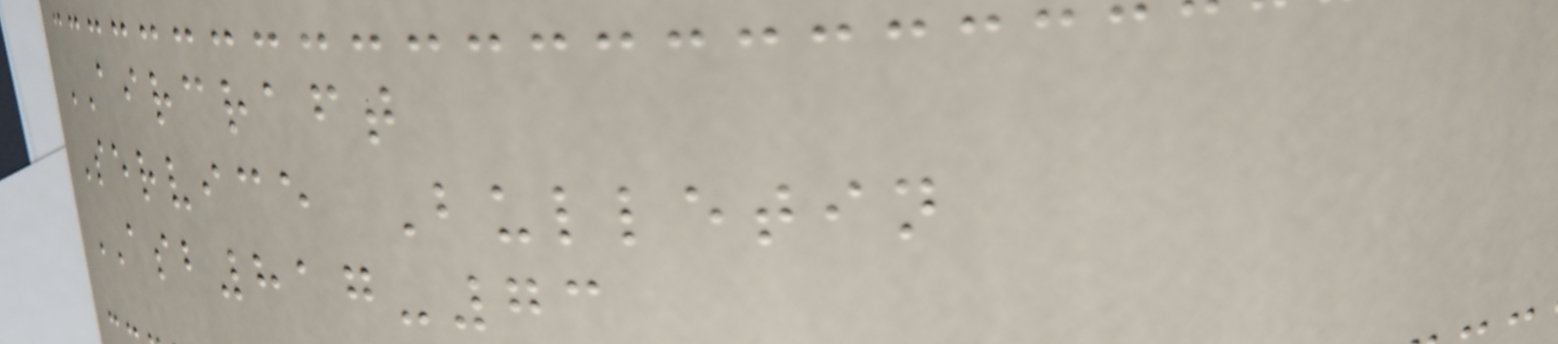AIRCRAFT
Service Bulletin
ASB817-73
